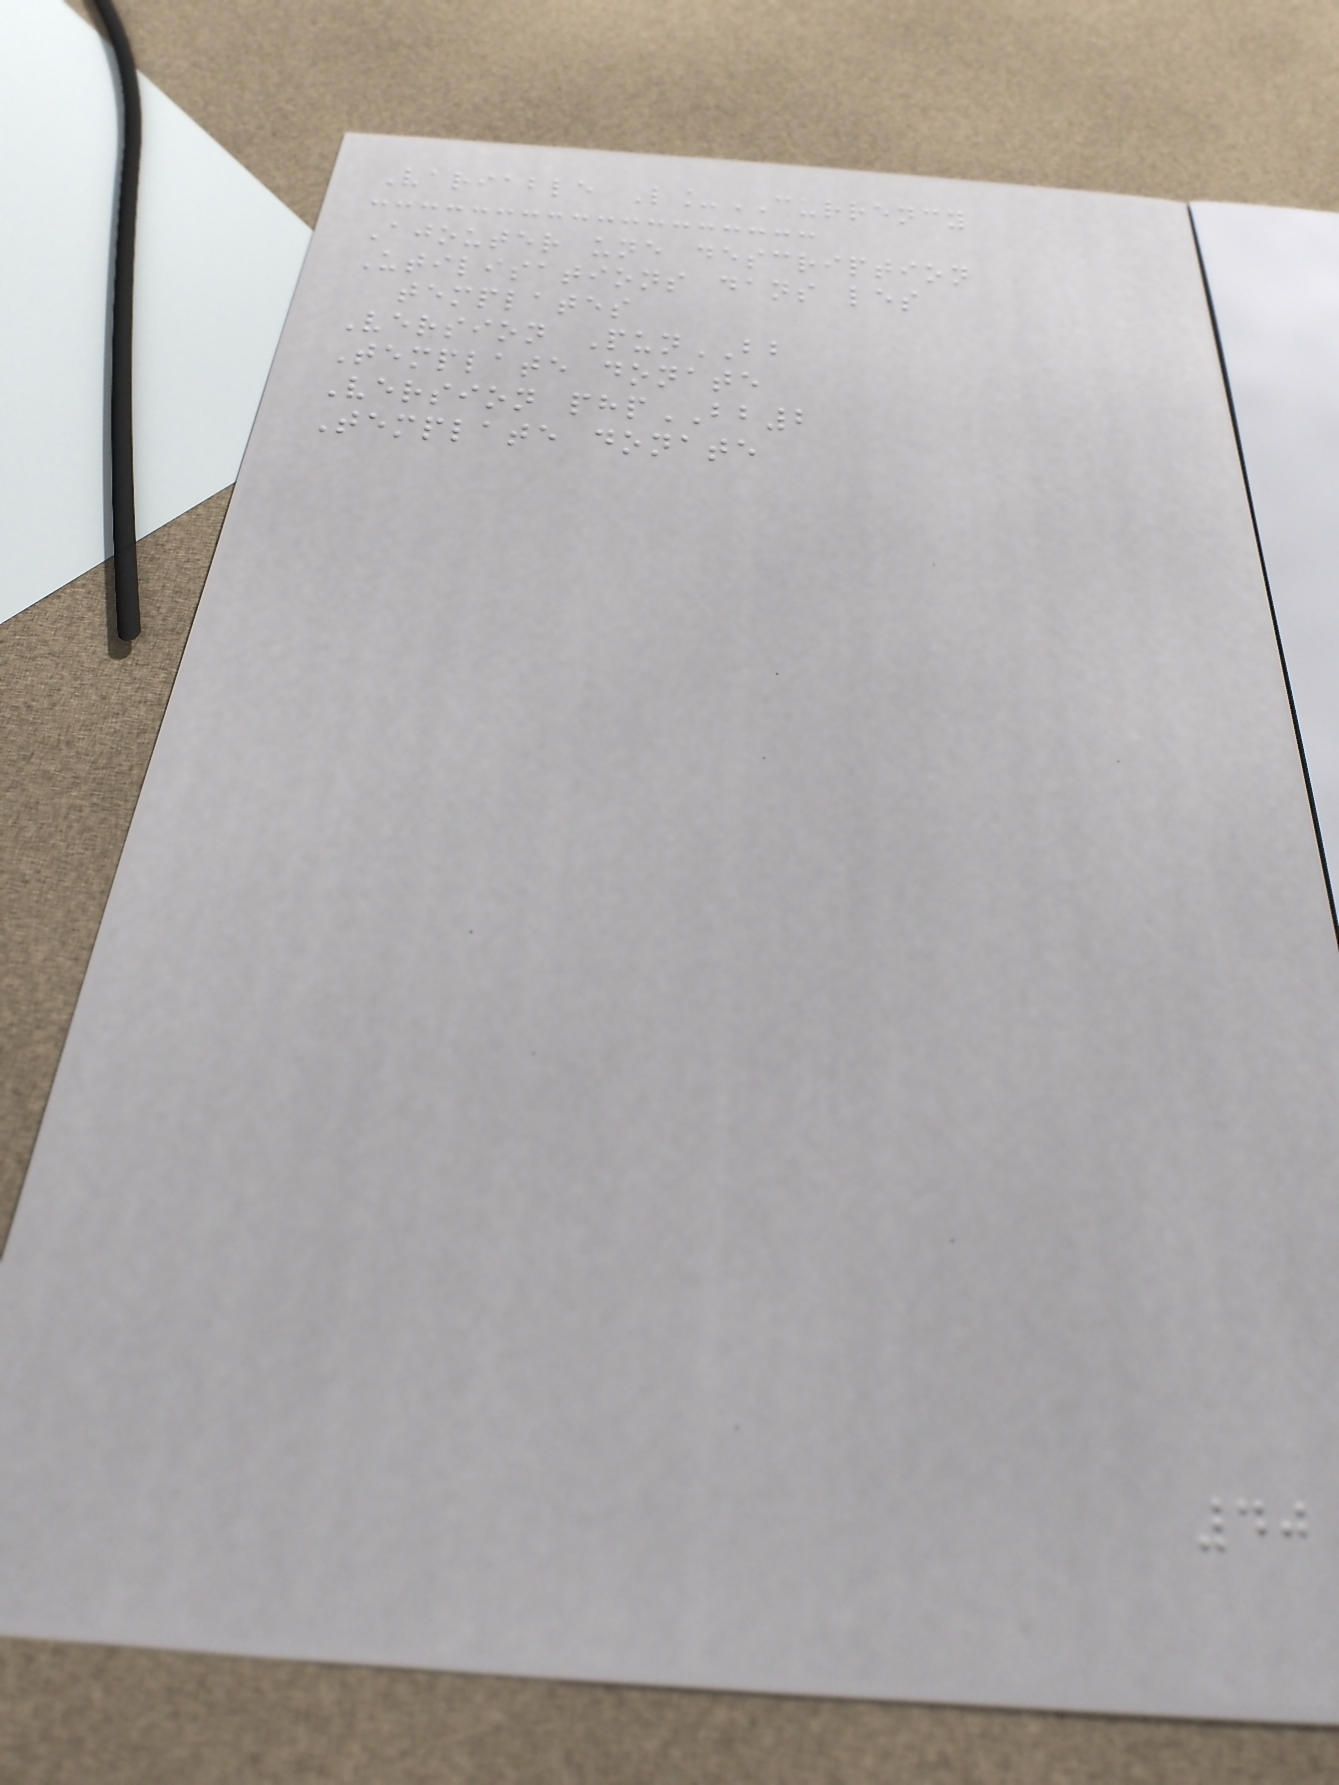Variable L_CURRENCY
Ajouter une description
Utilisations dans les
templates
Version PunBB
Template donate
Version phpBB2
Template donate
40
